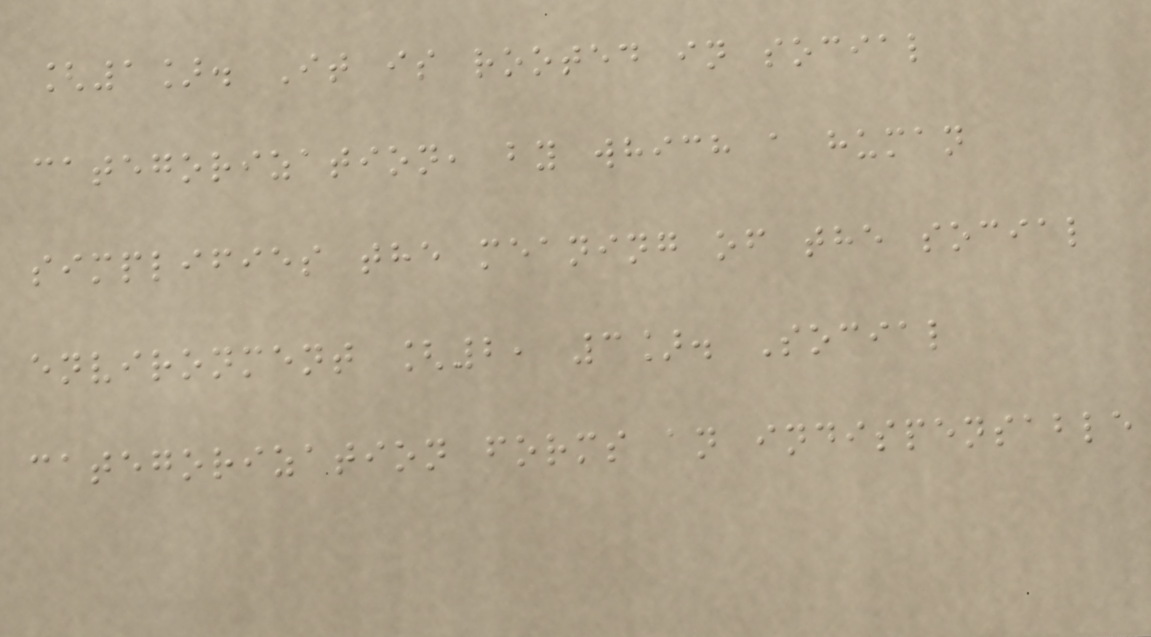[1]. It is rooted in social
categorization, by which a human
simplifies the meaning of the social
environment [2, 3]. Social
categorization forms an indispensable
